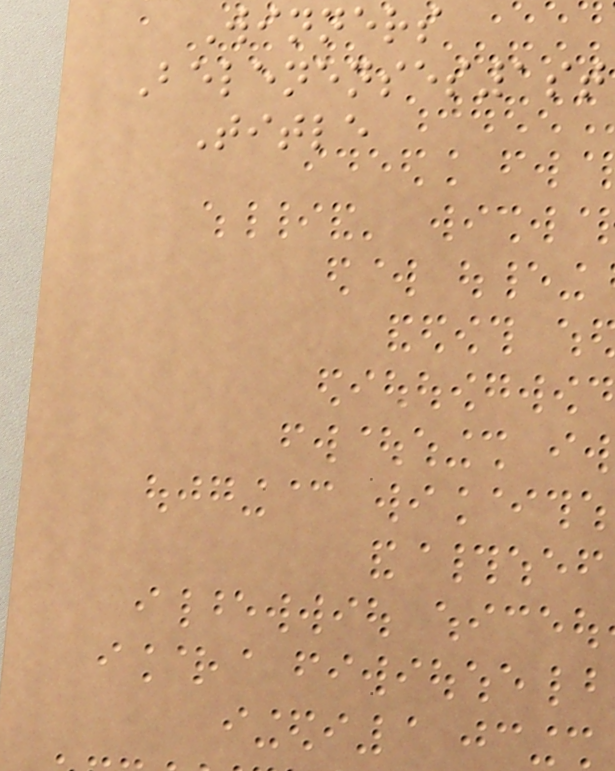Winners
Belenenses1st
Title
